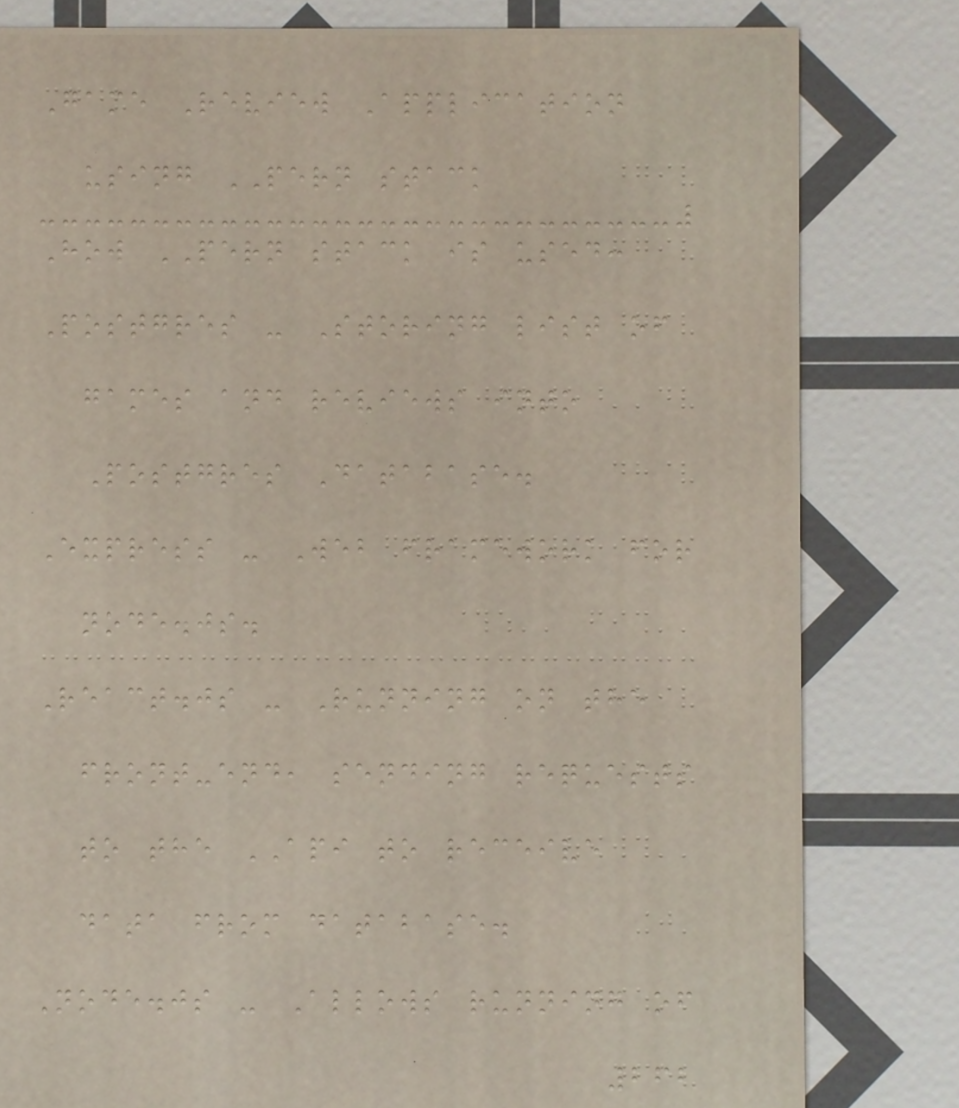Game Review Application
using PERN stack
How PERN stack is used:
Postgres - Storing list of
games and reviews into
Postgres Database.
Express - Web framework for
node.js.
React.js - Running on the
front-end, sending requests
to the API to receive
data from database.
Node.js - Allows running of
262
